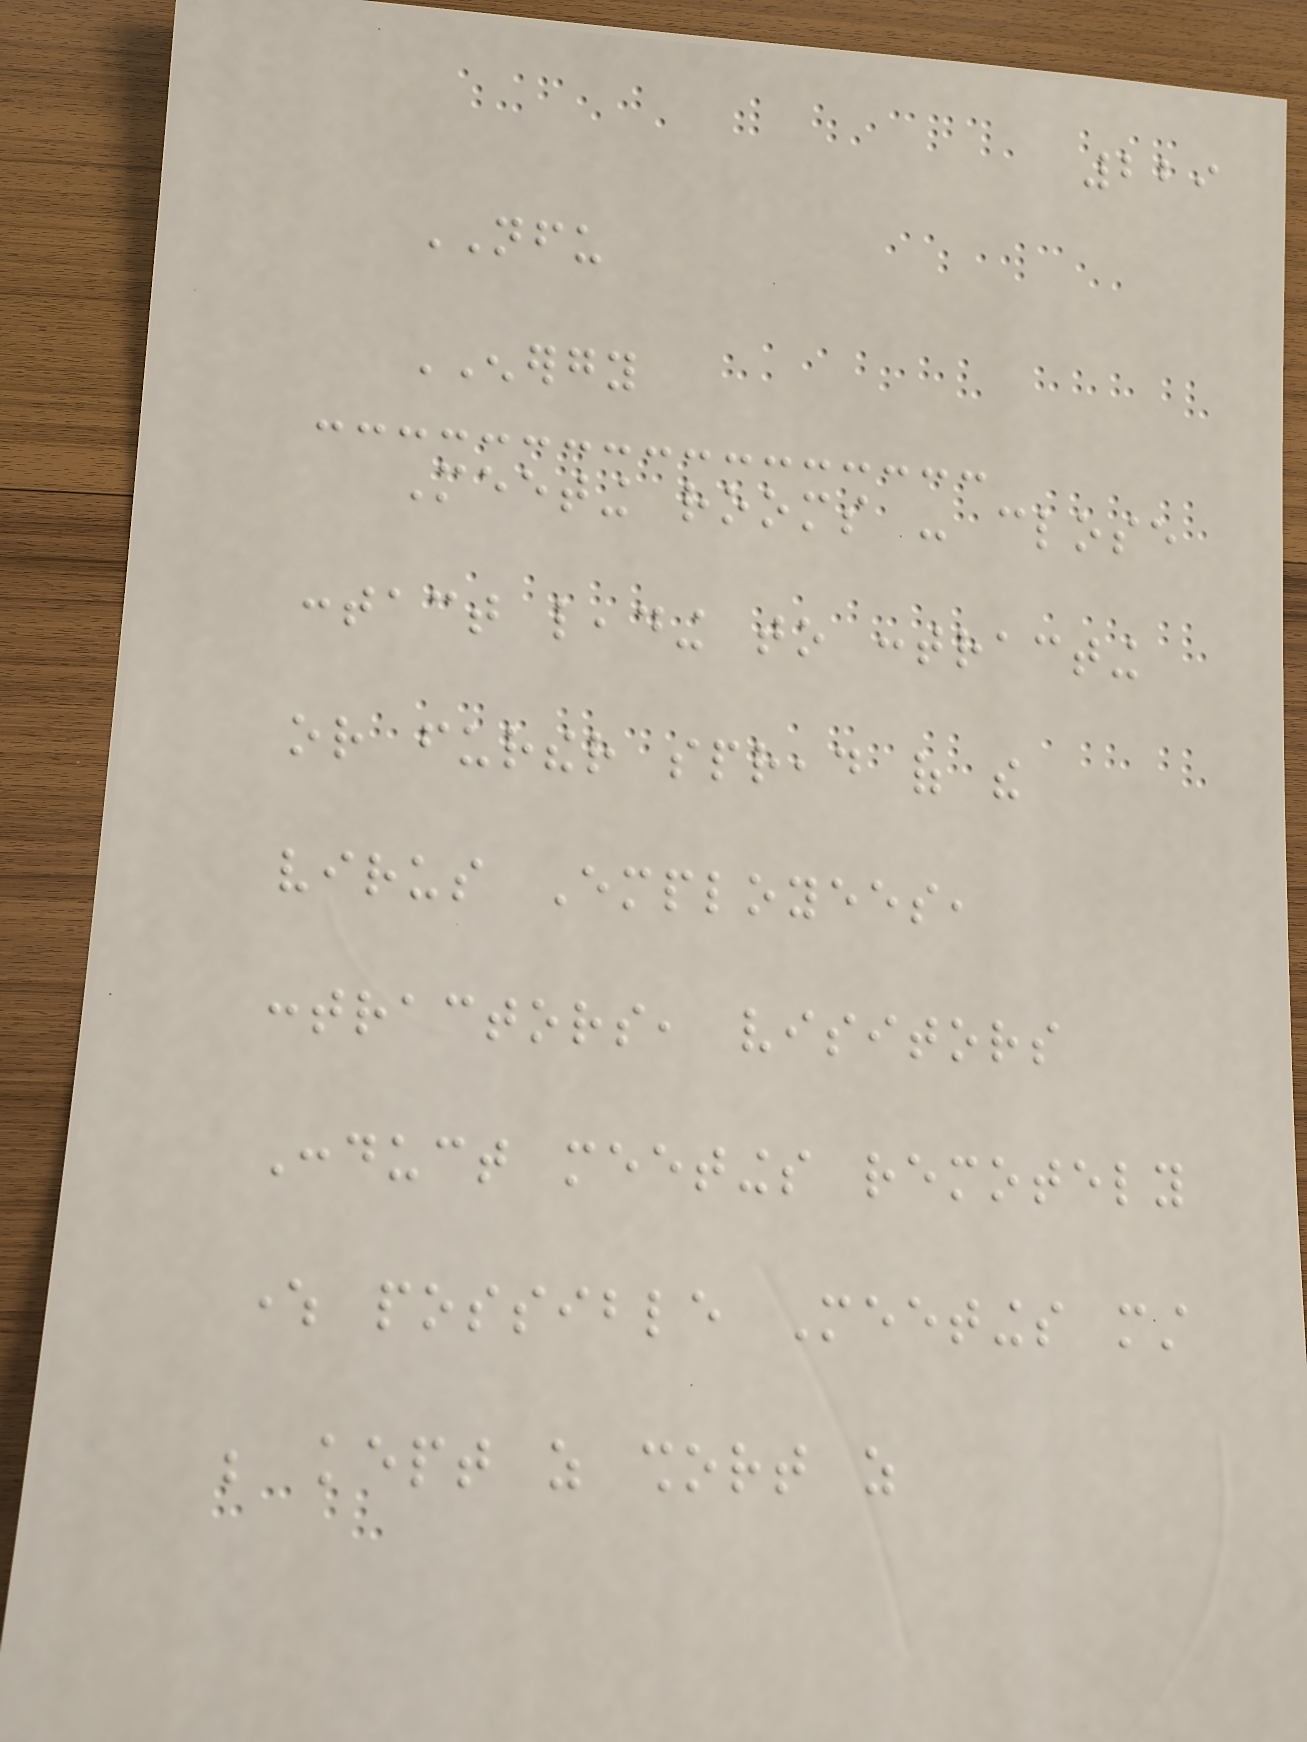229
NFU
ENERGY
Meeting rooms - close
contact leading to contracting
or further spread of the
virus Employees,
contractors, visitors
Conduct meetings remotely
where possible Meetings must
be kept as short as
